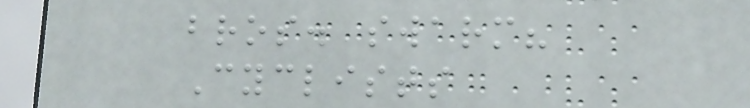bros. swarm?
Cyclists
